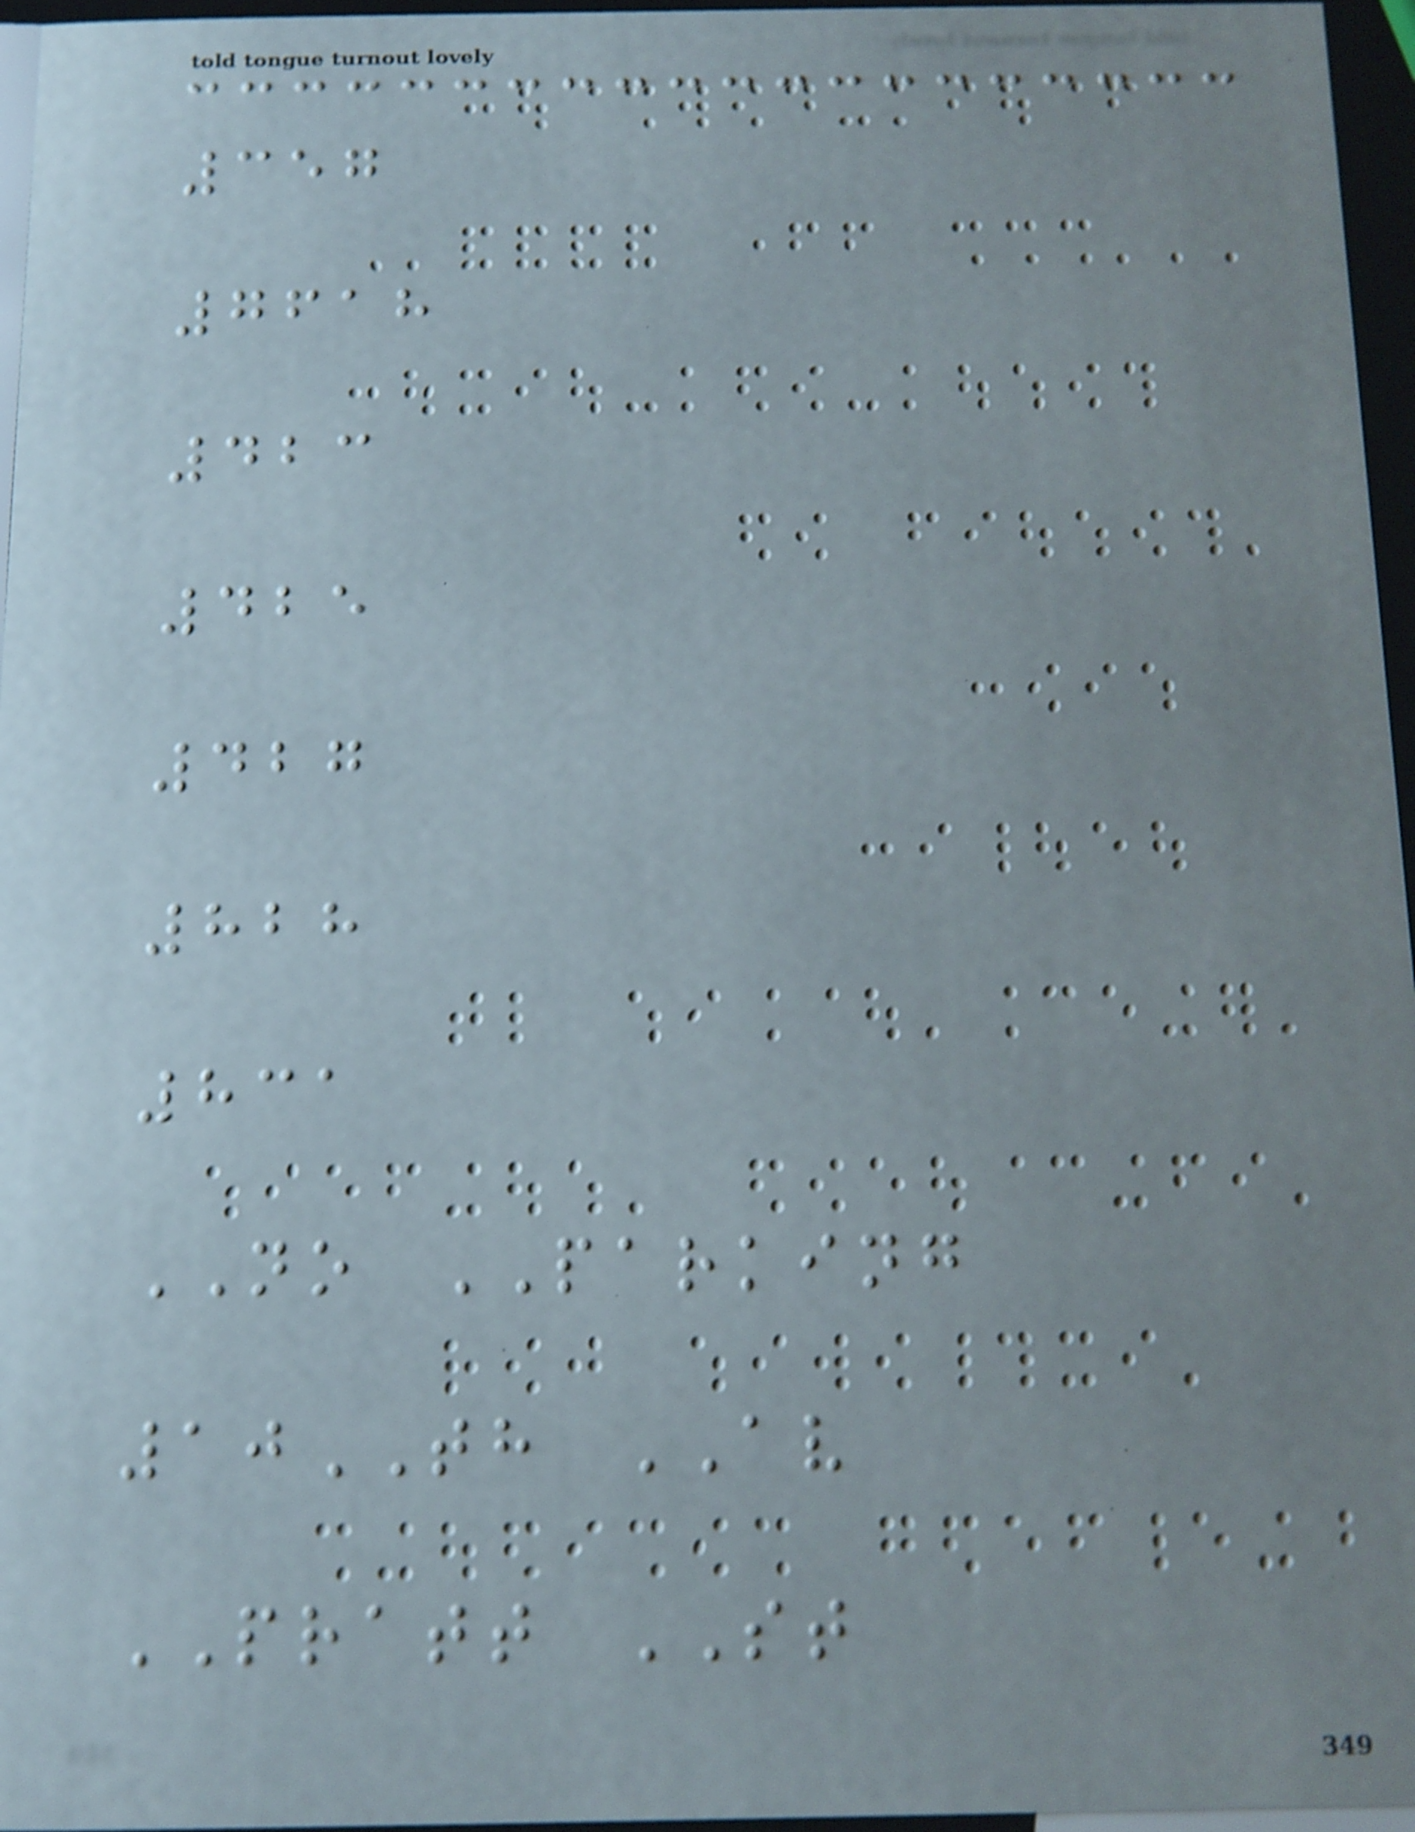357
7618
423
425
427
828
831
NO PARKING
10TH AV
PRATT ST
